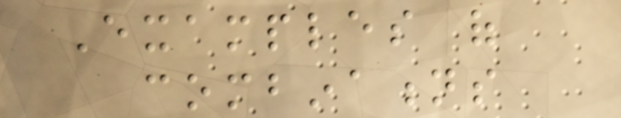Examples of
combinations
